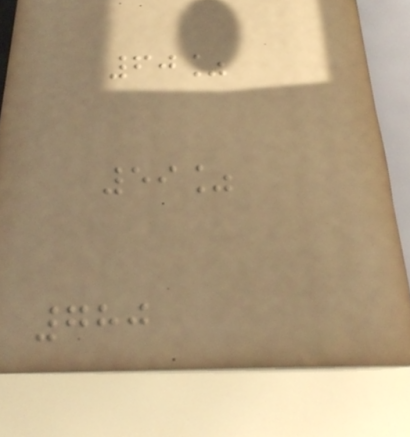60%
59%
780
